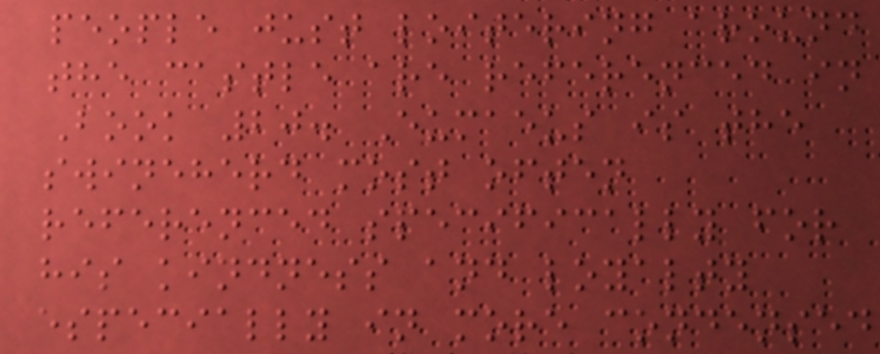people just loitering around
the castle are referenced in
Book 20. Eumaeus is the
swineherd most often
referenced specifically for
his kindness and loyalty
especially in more condensed
